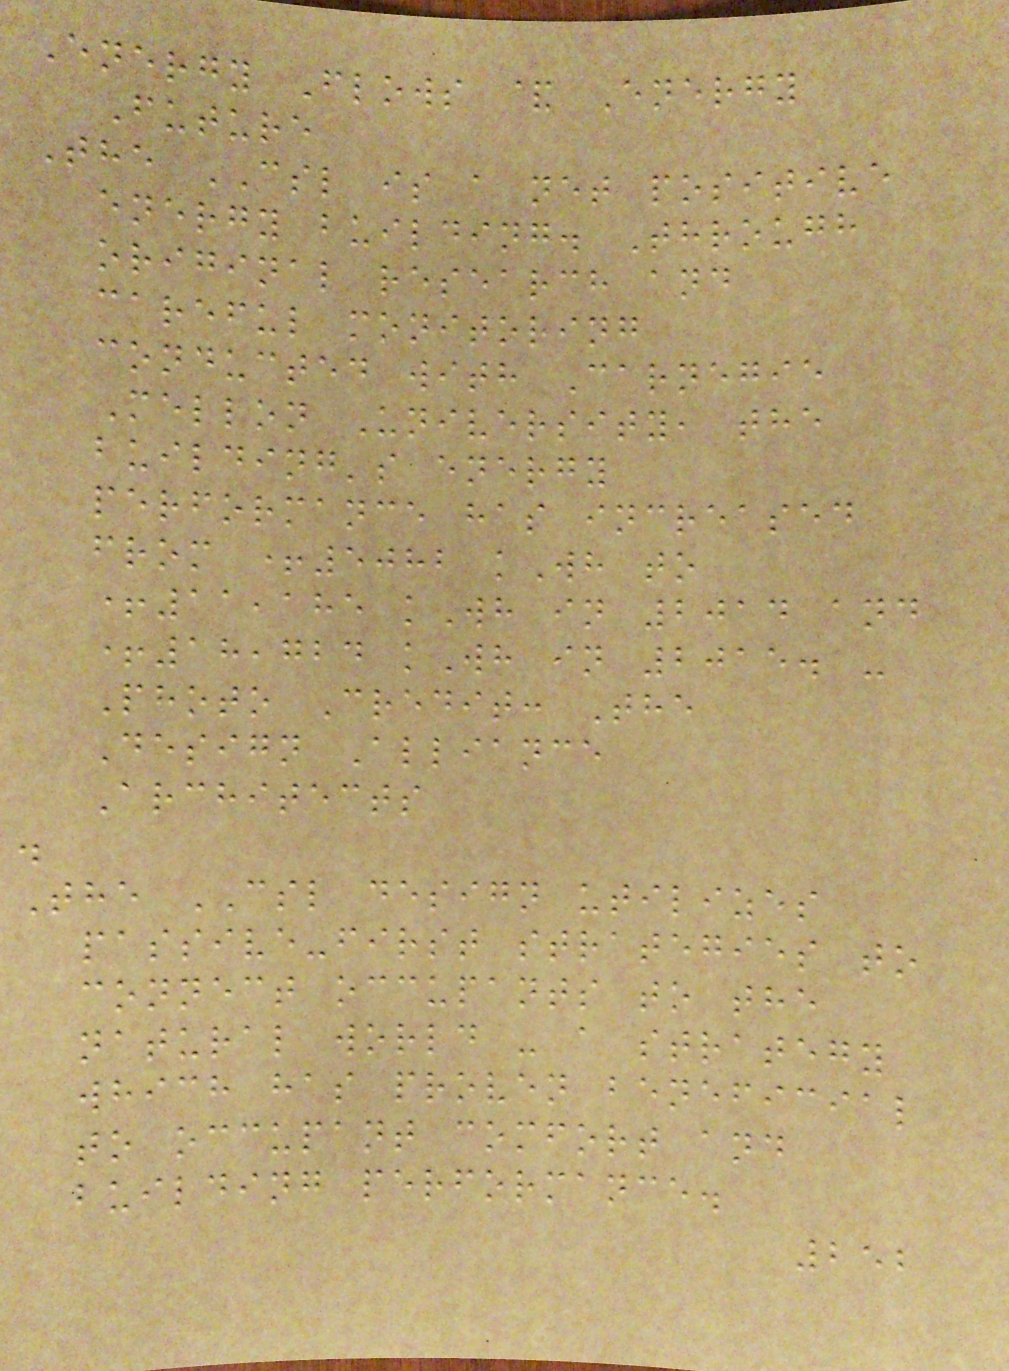Energy Flows & Energy
Future
The CSL is a net positive
energy building. Through
original research and
careful monitoring
conducted with Carnegie
Mellon University, the
building's energy
performance has increased
from +5082 kWh to
+11,185 kWh in 2014 and
+18,724 kWh in 2015. -
Photo Credit: The
Design Alliance
Architects
.
The CSL design utilizes
passive-first strategies to
connect occupants to the
natural world - a strategy
which has proven beneficial
to occupant comfort and
building performance.
252
